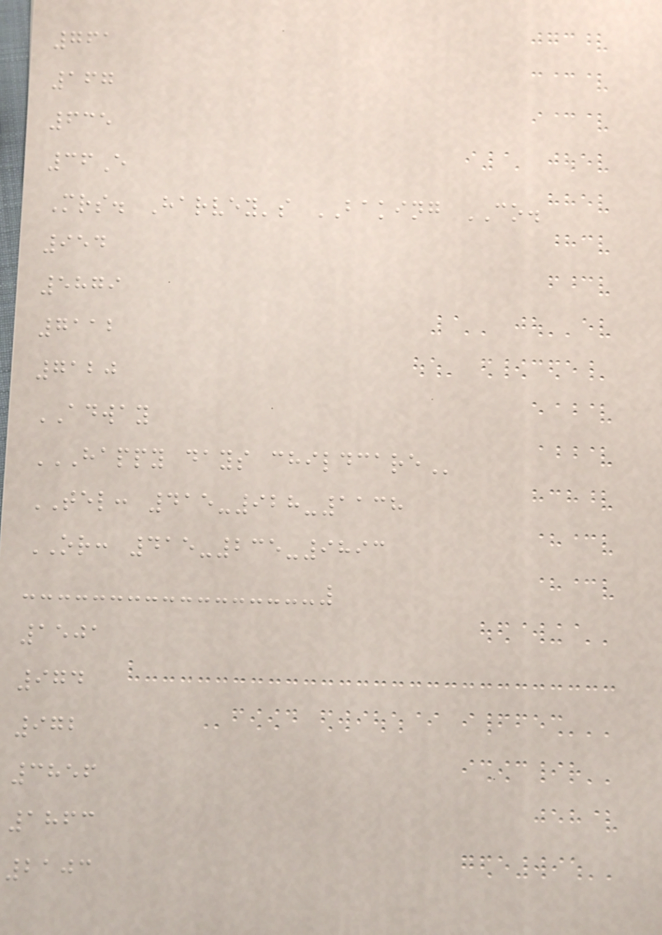761
167
635
36E
Mrs. Harvey's BAKING CO.
954
5879
7112
7120
ADWAY
HAPPY DAYS CHILDCARE
TEL: 415-928-1138
OR: 415-235-9893
1501
974
972
3856
1863
2103
